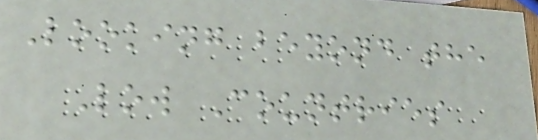Looking beyond the
Low Countries
